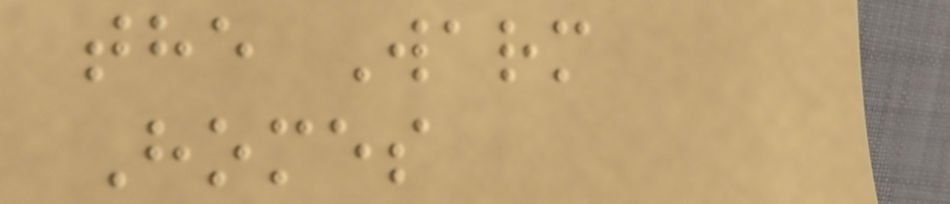the Warm
Homes
